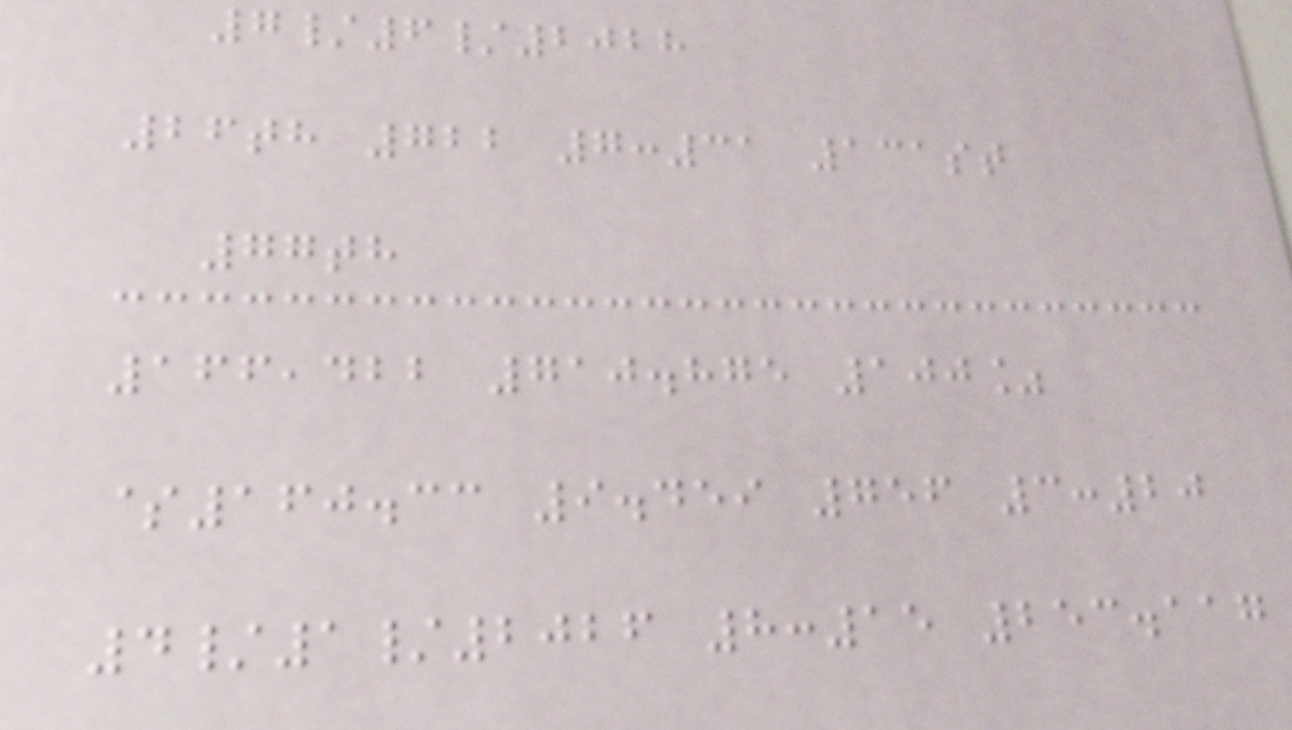7/6/2028
26th 722 7:31 131st
77th
166,422 710.875 100%
$160.33 9.459 756 3:20
4/1/2026 8:15 253.117
